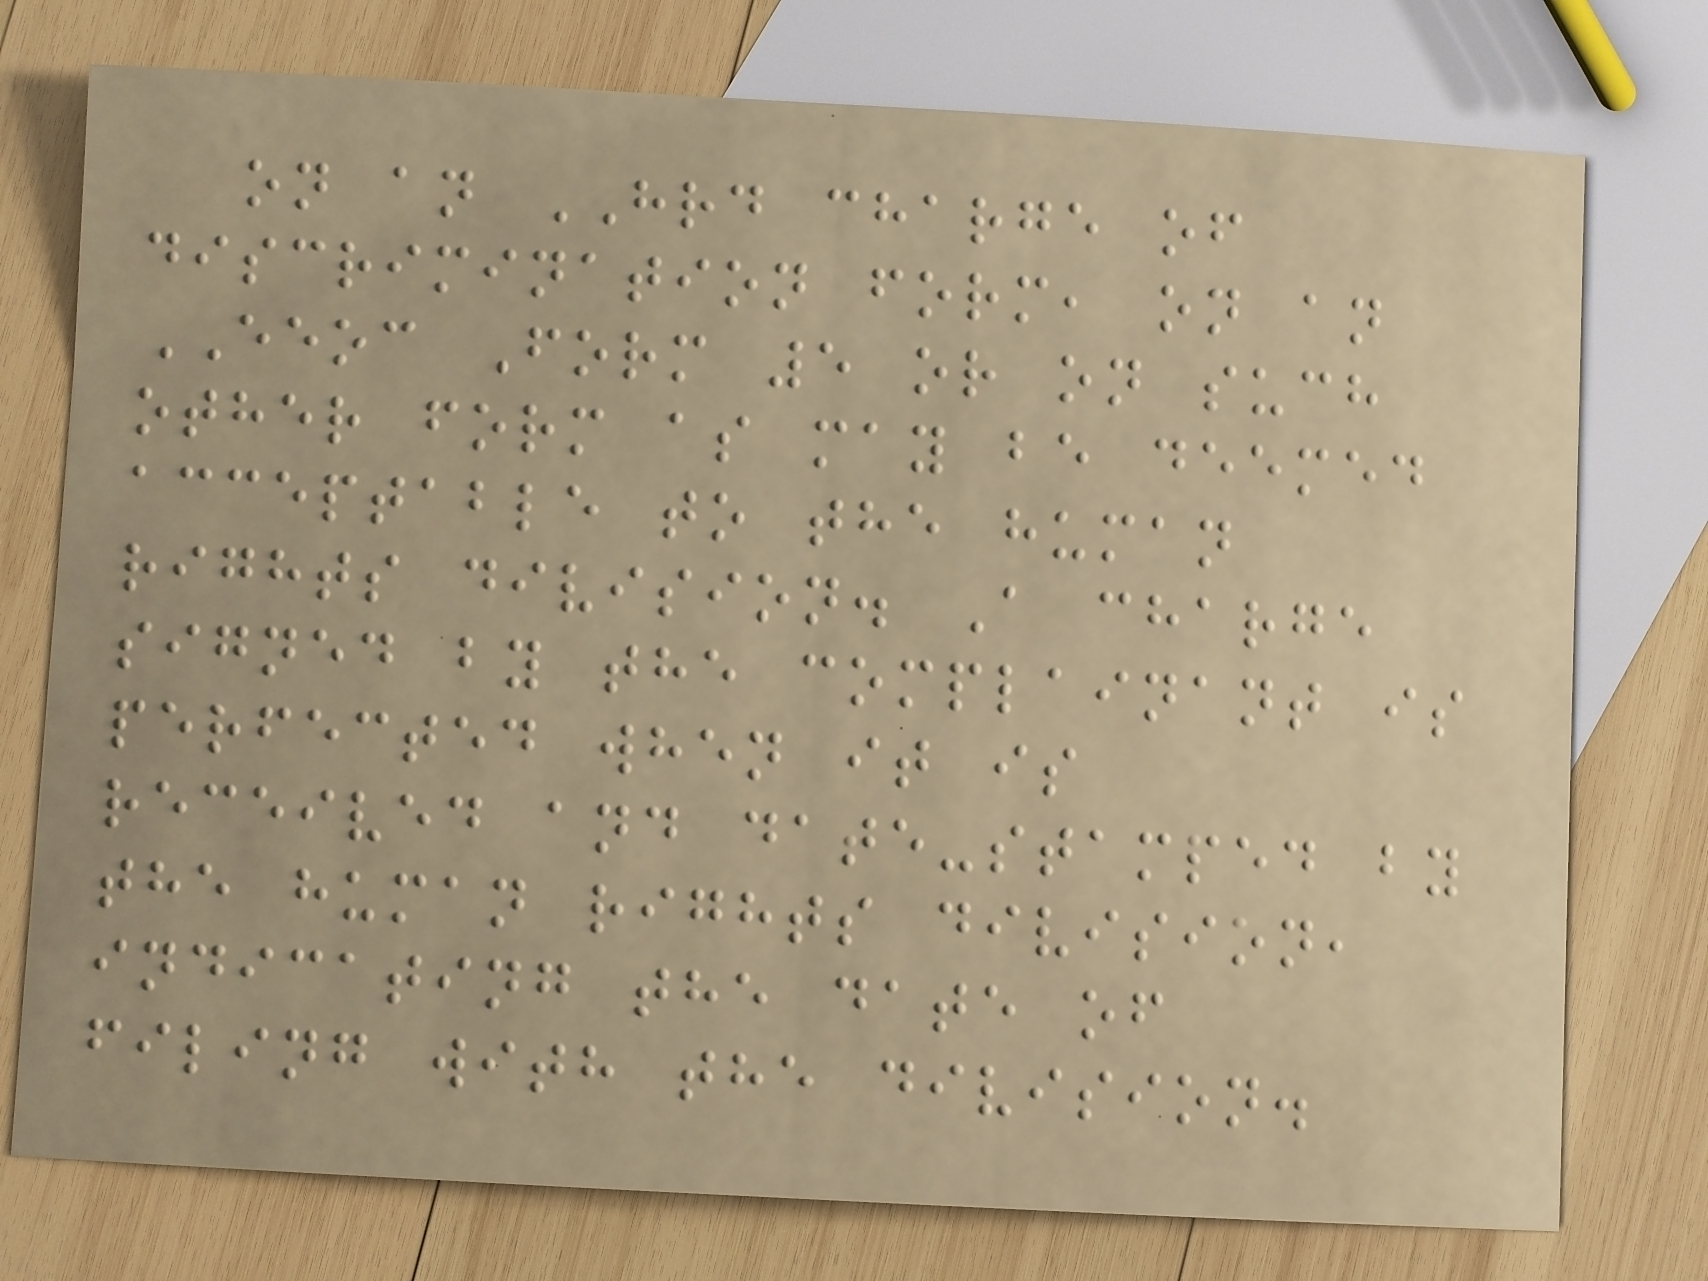on an HRD charge of
discrimination form, on an
EEOC Form 5 or on such
other form as may be deemed
acceptable to the human
rights division. A charge
signed by the complainant is
perfected when it is
received and date-stamped by
the human rights division,
indicating the date of
filing with the division.
